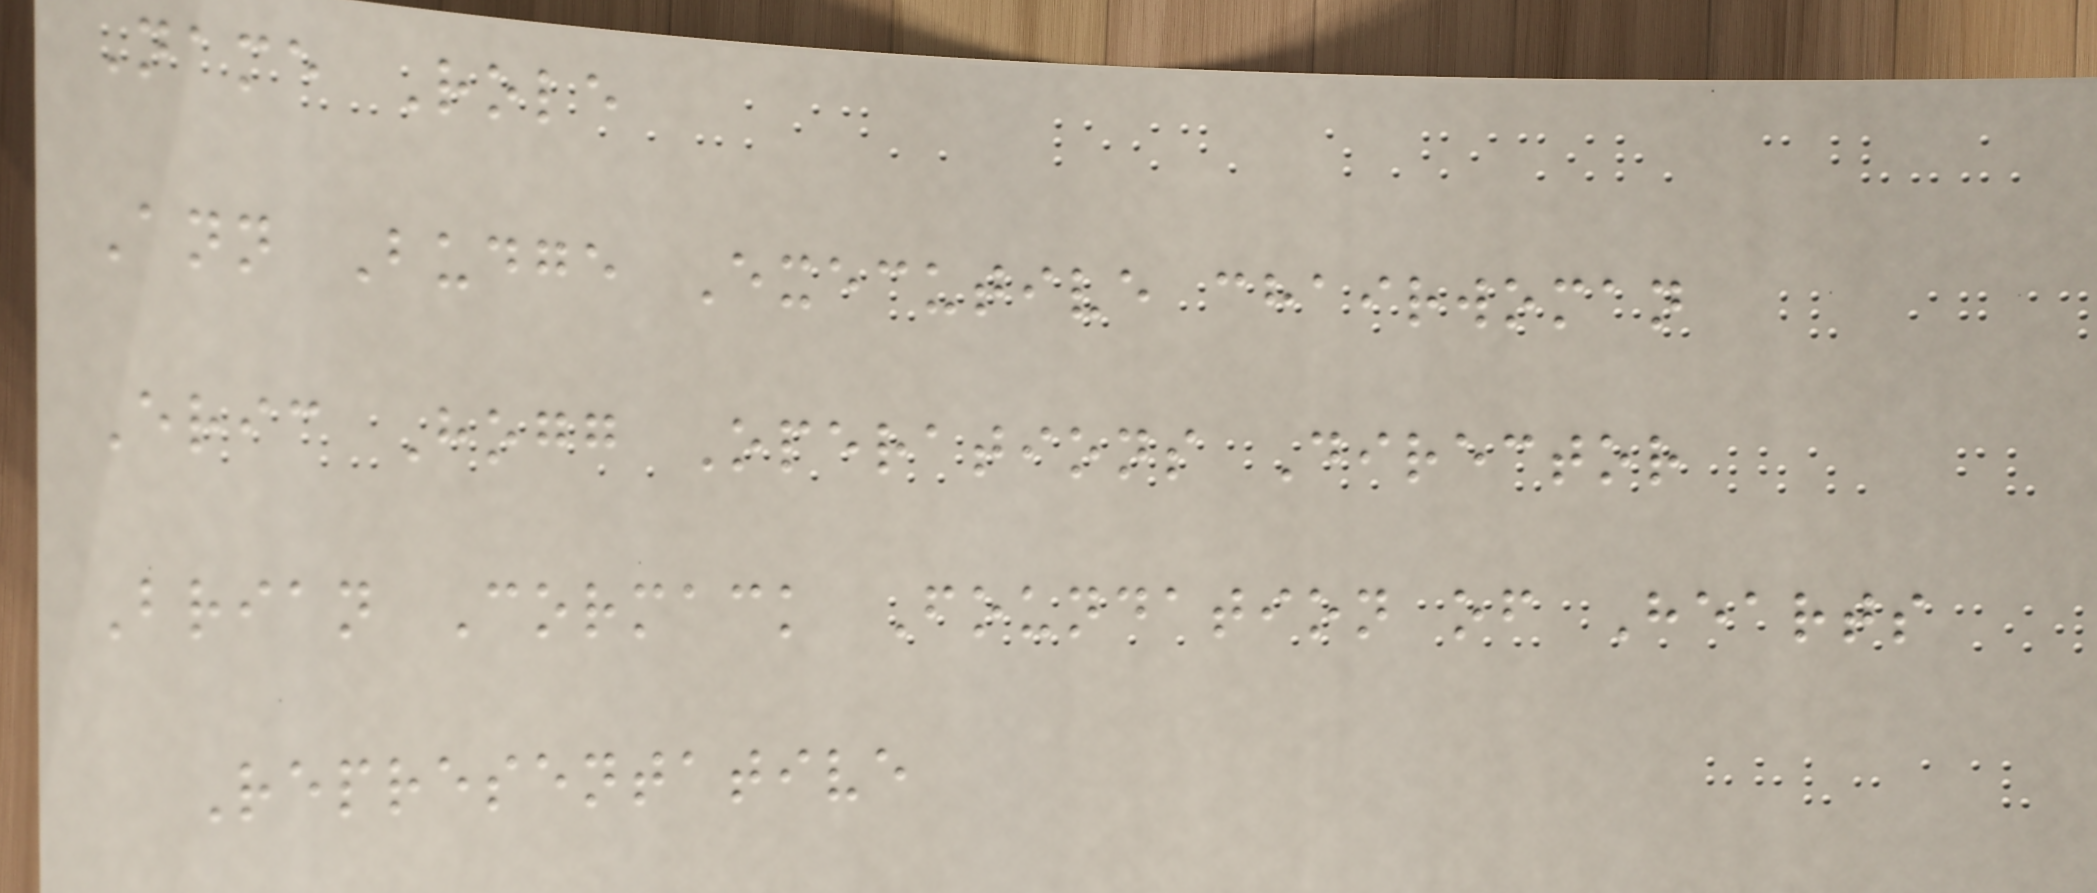Name Role
Ann Budge Executive chairwoman
Eric Hogg Operations Director
Brian Cormack Foundation of Hearts
Representative
